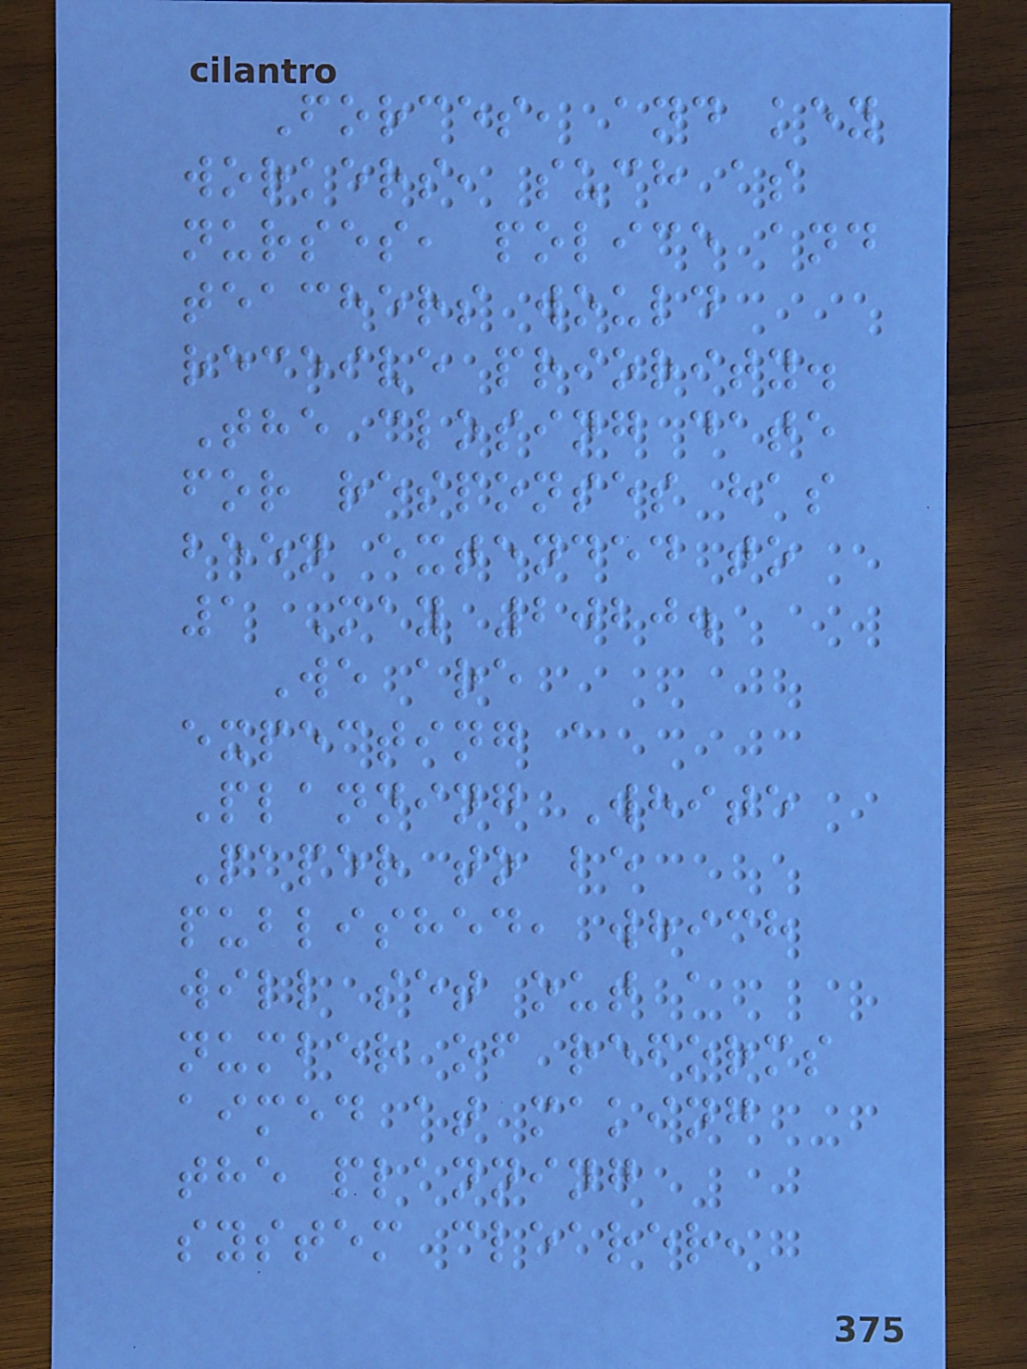Forces, and key
workers, such as
nurses, police and
teachers would
receive priority.
The closing date
for responses has
been extended to
1 May 2020.
We are
expecting a
Planning White
Paper to be
published, which
will set out a
number of reforms
aimed at making
the planning
system clearer,
